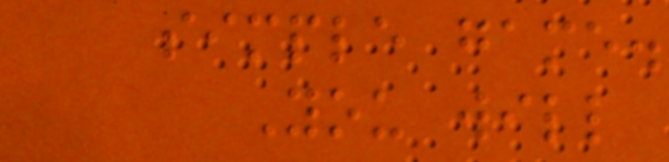simple game.
You will
